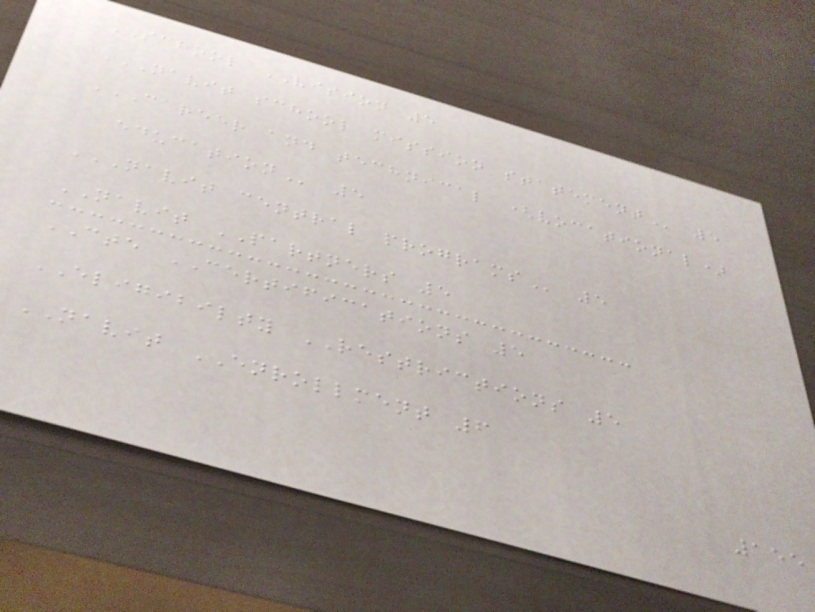SCHOOL VISION 5
NAVIT SCHOOL MISSION STATEMENT 5
CAREER AND TECHNICAL (VOCATIONAL)
EDUCATION 5
NAVIT CENTRAL PROGRAMS 5
NAVIT PARTNERS 5
CTE CERTIFICATIONS 5
ELIGIBILTY RESTRICTIONS 5
NAVIT ENROLLMENT 6
155
